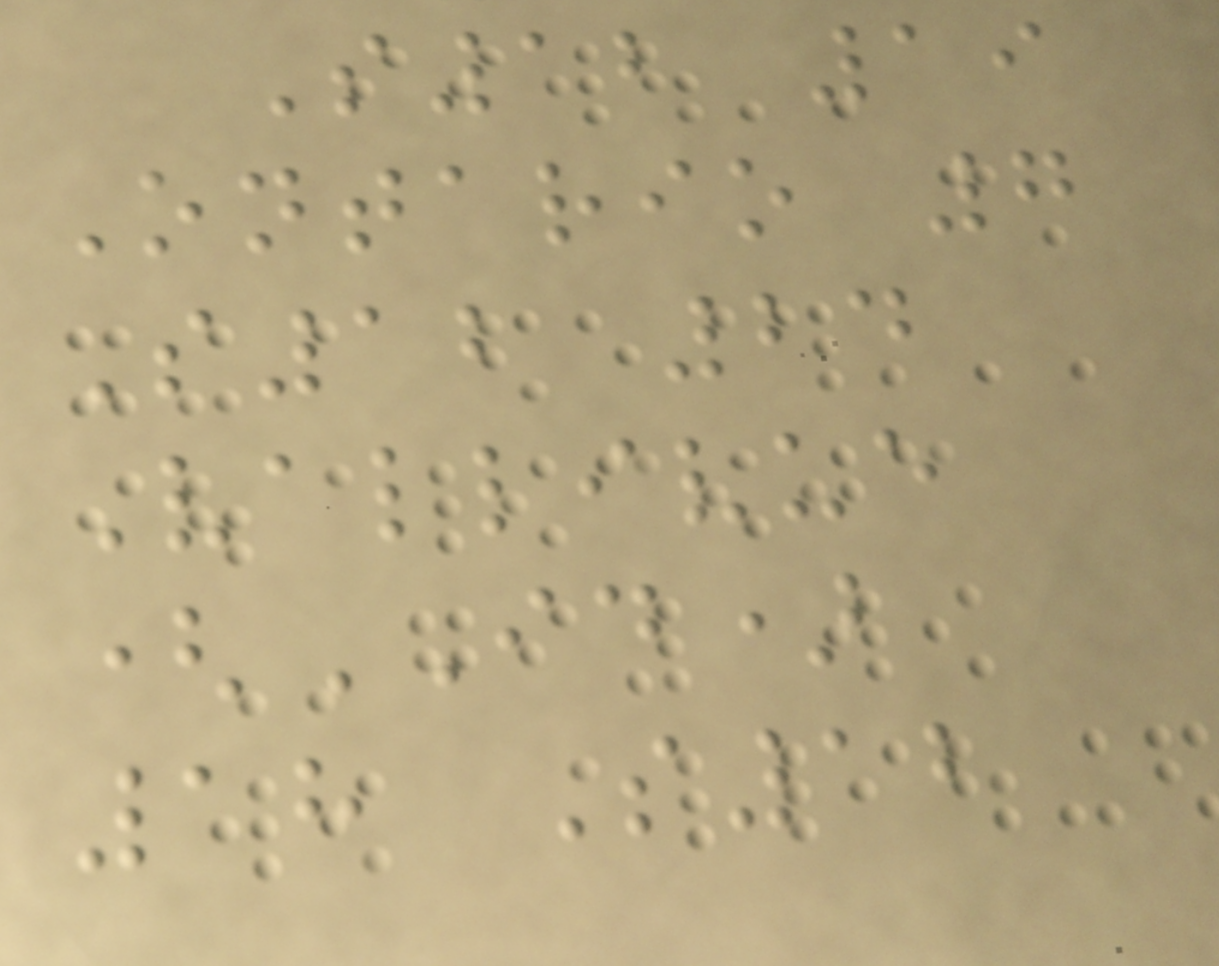S12 19
Ontario 7
S12 24
Vallivue
(ID)
18 S12
